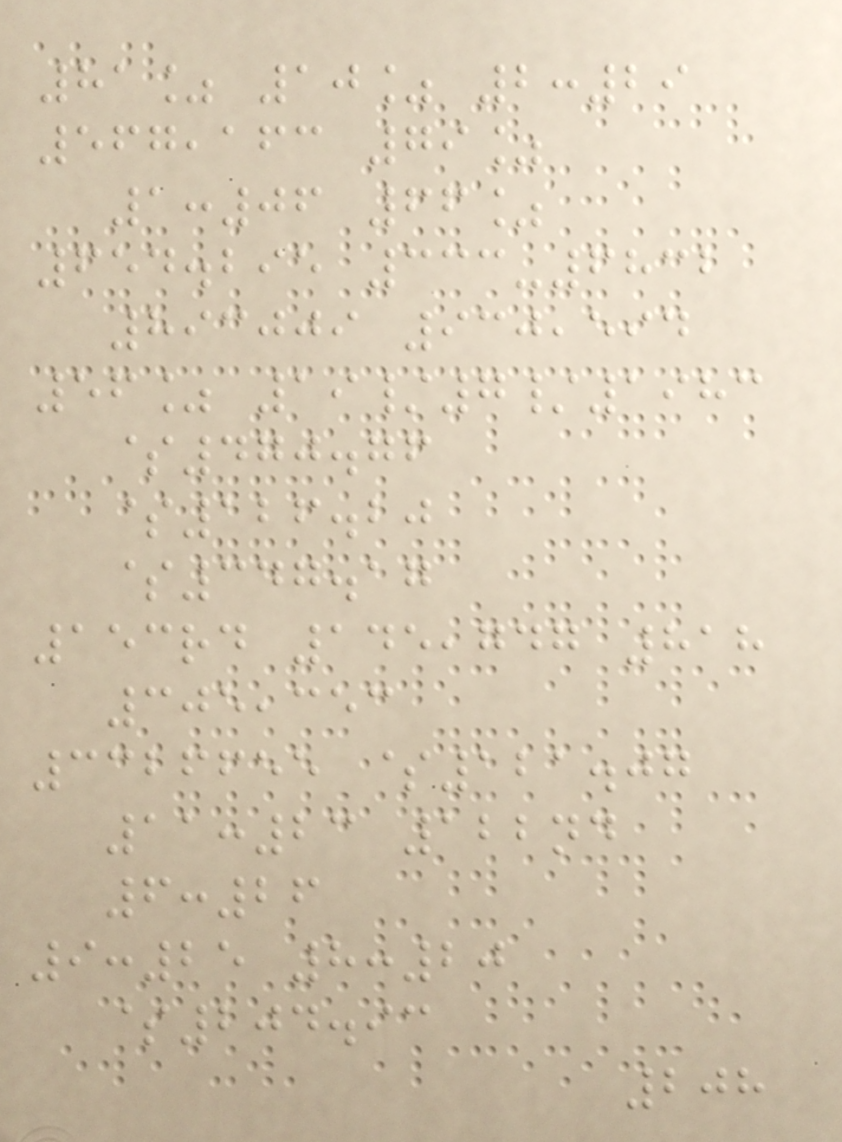81% 10% 2:29
567,163 79%
1:06 66%
654.295 333-6832
893009 930,594
56% 19/7/1983
$470.76
$126.20
$347.17
153rd 145,747 818
305,353
3326655 $121.07
11:23 122nd
6:26
9:25 8:20
$204.93
208
